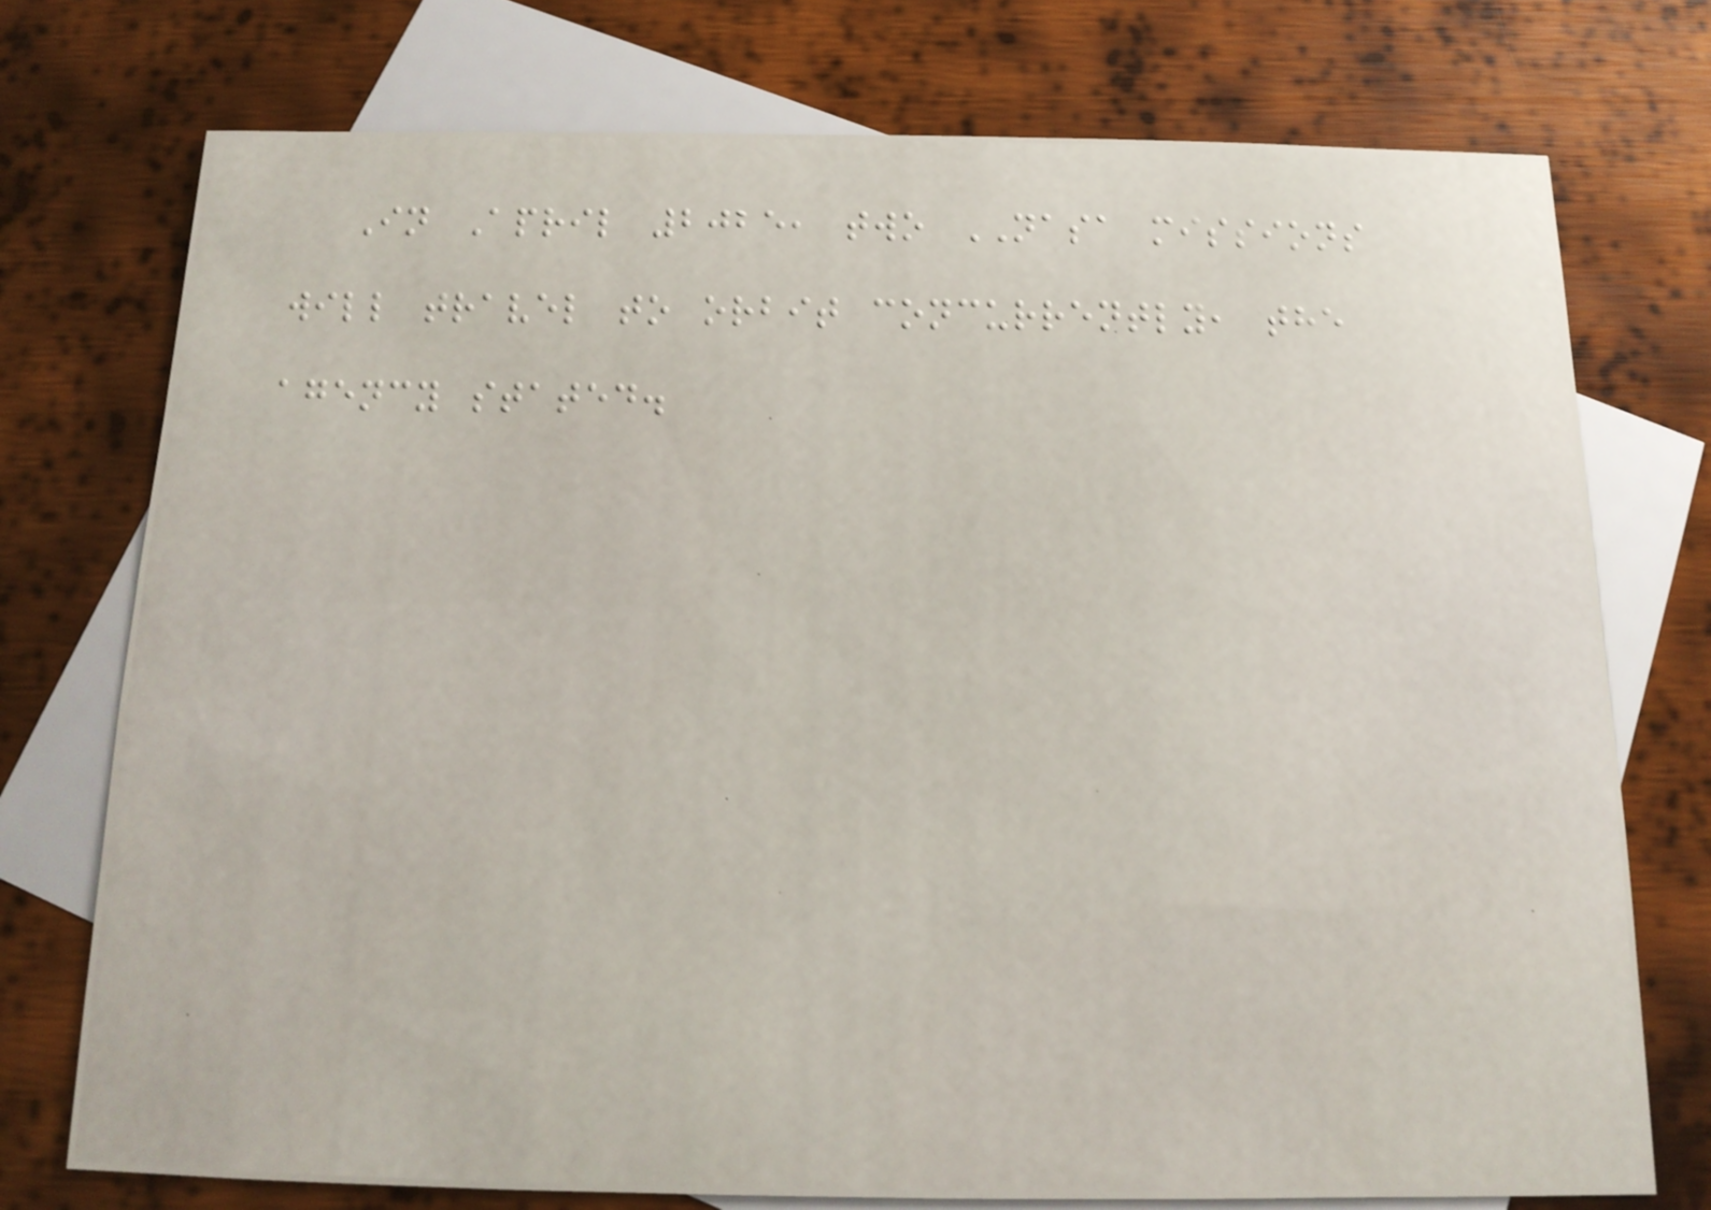In April 2025, two NASA missions
will travel to orbit concurrently, the
agency stated.
